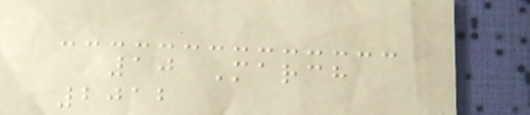10 March
2012
